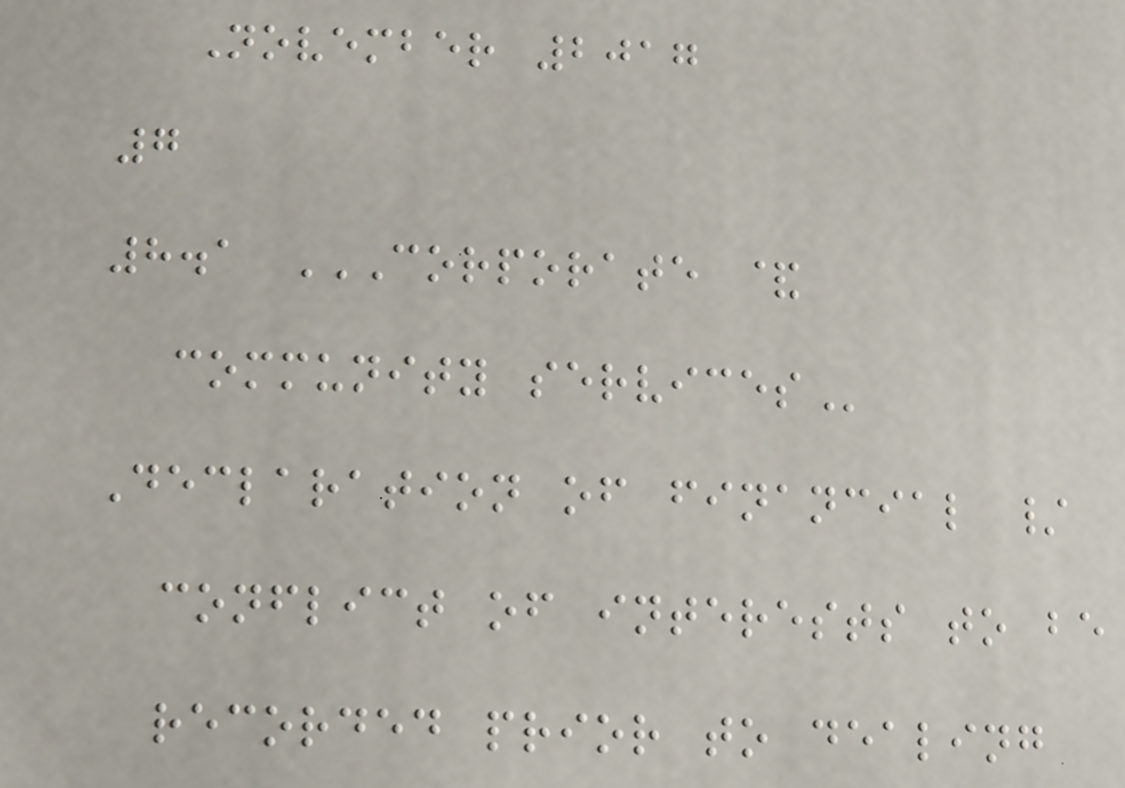November 2017
7
8.1 CORPORATE &
COMMUNITY SERVICES
Declaration of financial /
conflict of interests to be
recorded prior to dealing
